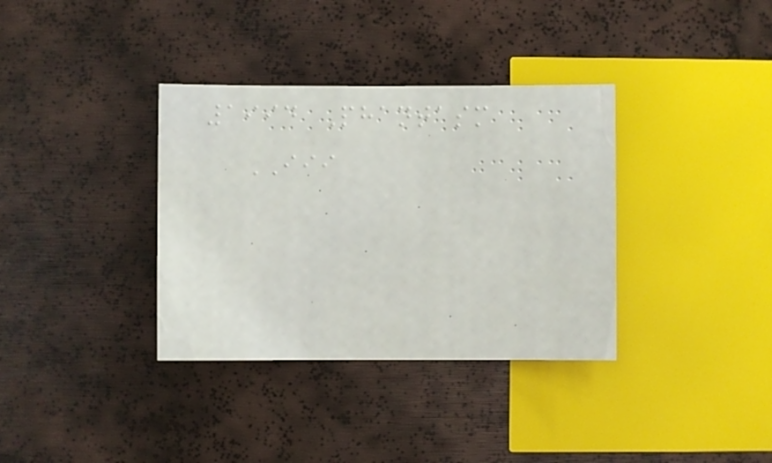1994 Phantasm
III
